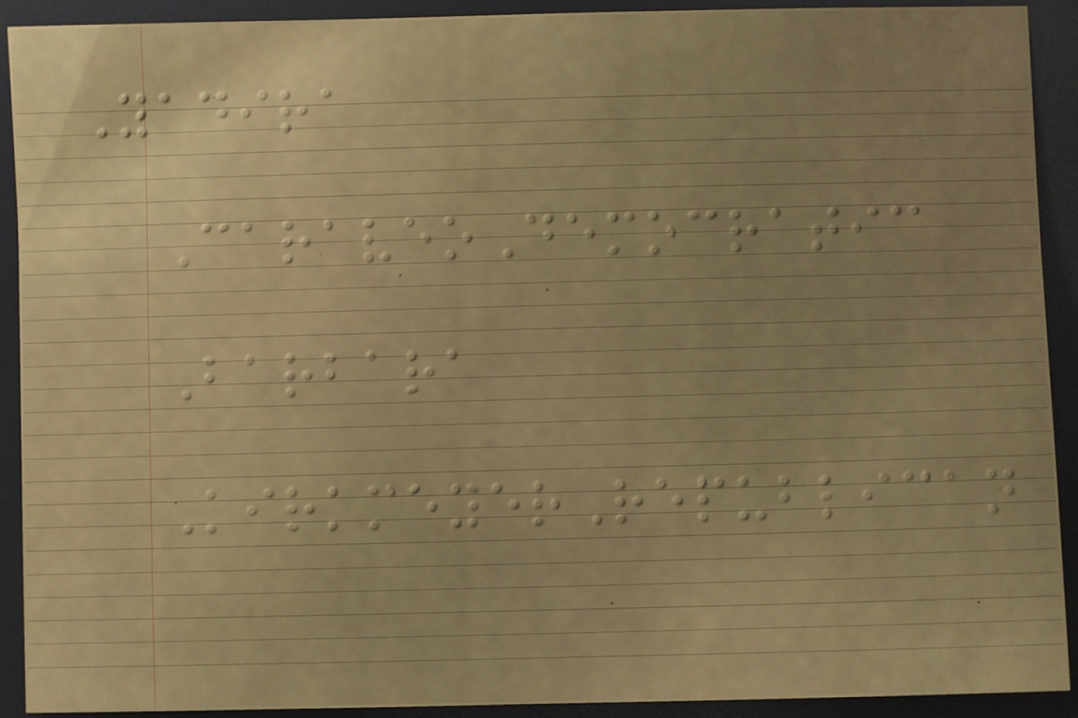Yadira
CaraveoDemocratic
Barbara
KirkmeyerRepublican
